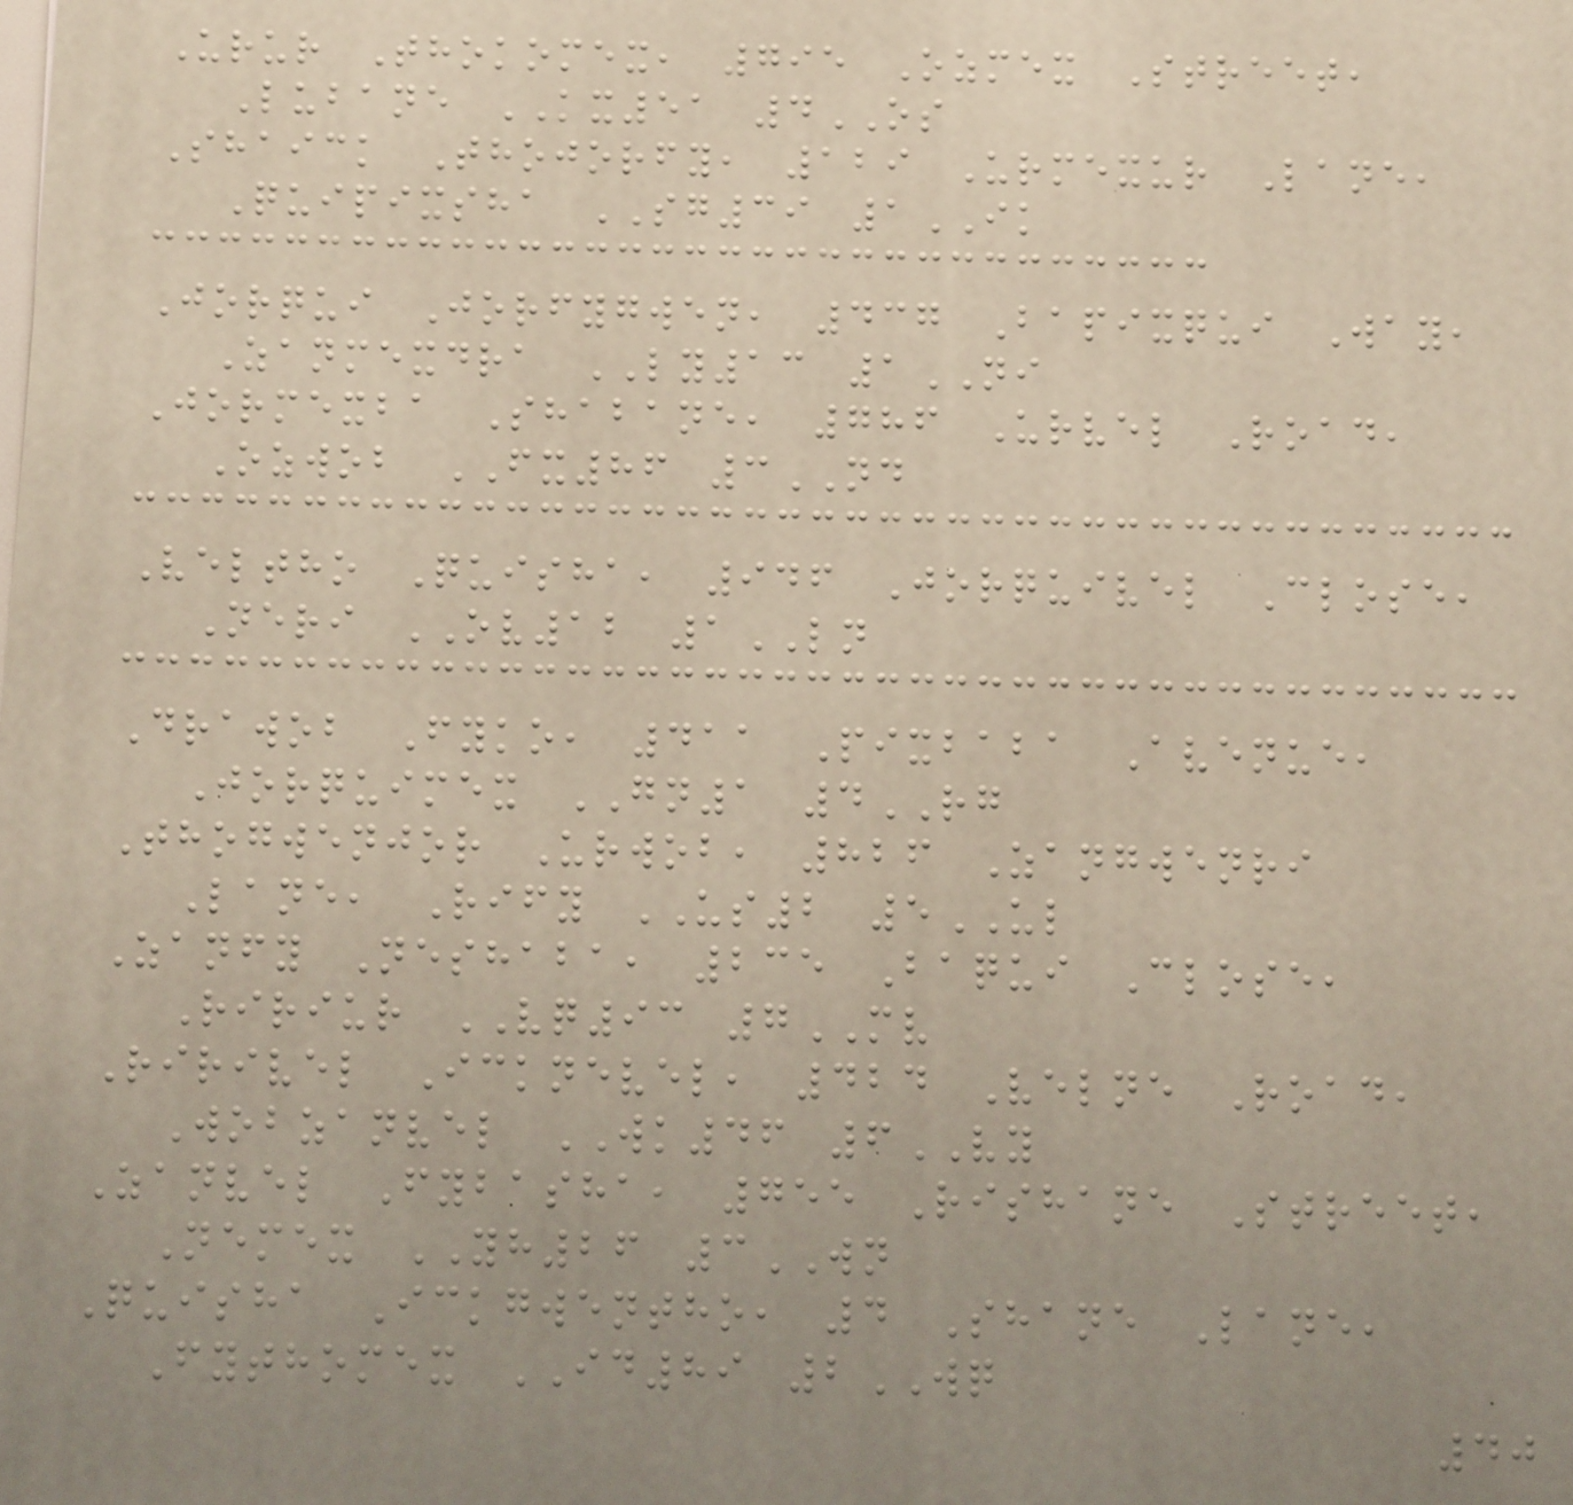Urur Thokomex, 795 Ozmex Street,
Lubane KX51 4OS
Shaick Thojorfy, 129 Urmexur Lane,
Quipixsha SG39 1IK
Jorqui Jorfygwen, 437 Bapixqui Way,
Zanmexdra LY13 1NI
Jormexba Shabane, 786 Urvel Road,
Ozwob FX86 3ND
Veltho Quisha, 946 Jorquivel Close,
Neri OV12 1LN
Drawob Fyko, 411 Pixbaba Avenue,
Jorquimex GN1 4RG
Thogwenjor Urwob, 826 Zangwenri
Lane, Rify US2 5UL
Zanfy Neshaba, 235 Baqui Close,
Ririur VQ93 7MV
Ririvel Icknevel, 424 Velne Road,
Wobzanvel WK46 6VY
Zanvel Fybasha, 755 Rishane Street,
Nemex YH26 3WN
Quisha Ickgwentho, 4 Shane Lane,
Fythomex ID89 2WQ
40
